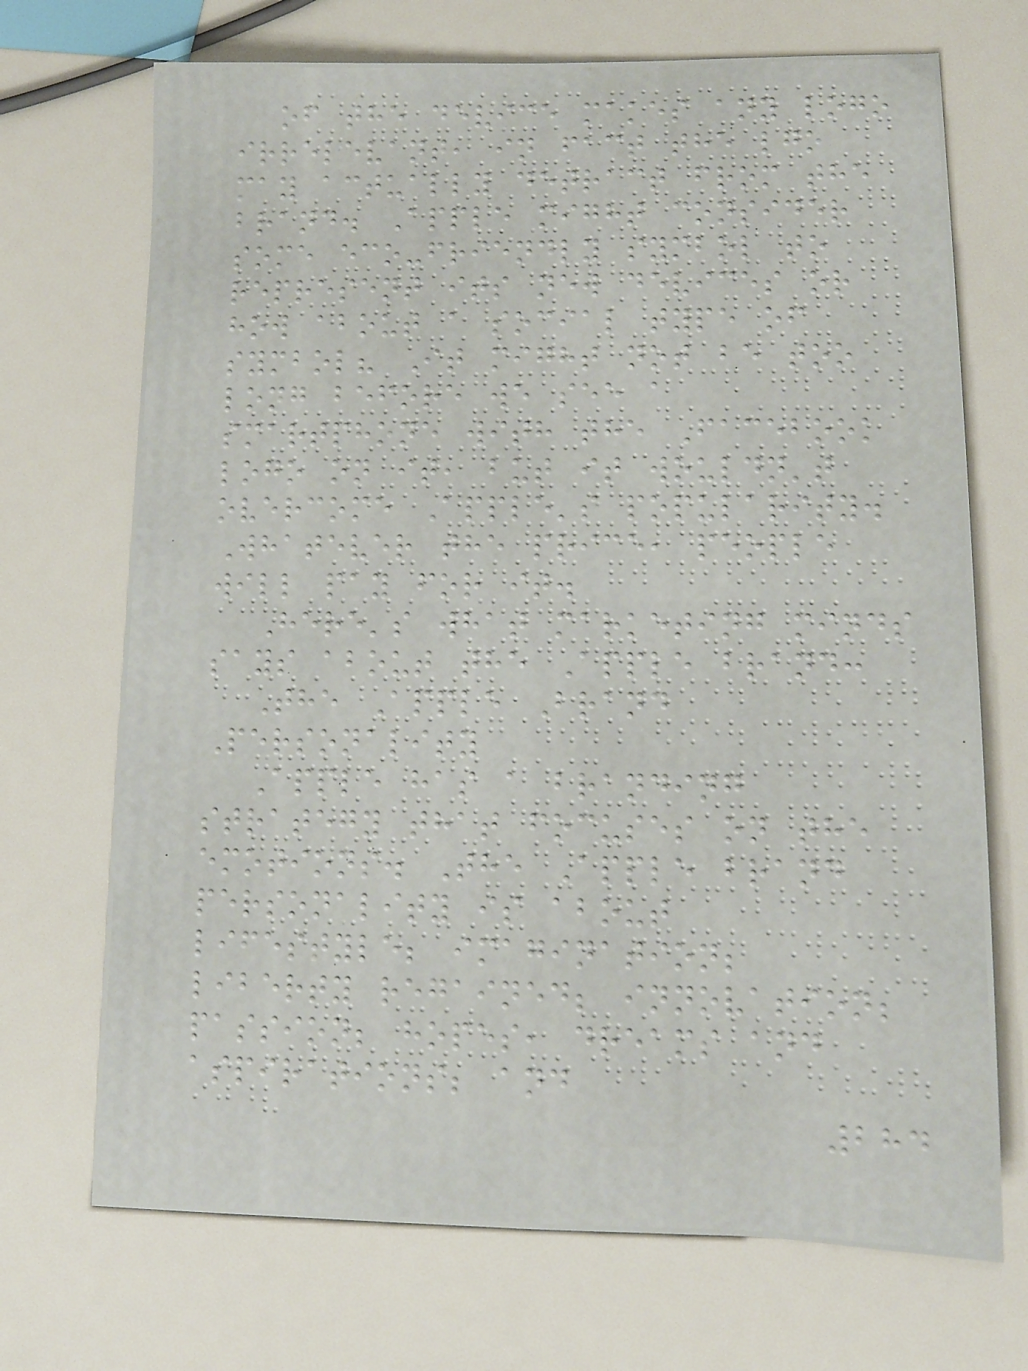of the device makes any logo
irrelevant, in fact the lgo
may actually detract from the
brand. Apple might consider
some eco-friendly symbol to
represent its new devices or
how about a social type of
symbol? It might not be too
long before we see a
smartphone with the Facebook
logo on it, but it wouldn't
overcome Apple's popularity.
Whatever the price, people
will pay for it.
Here's what marketing minds
says about the Apple brand:
The Apple Brand
Personality
Apple has a branding
strategy that focuses on the
emotions. The Apple brand
personality is about
lifestyle; imagination;
liberty regained; innovation;
passion; hopes, dreams and
aspirations; and
284
